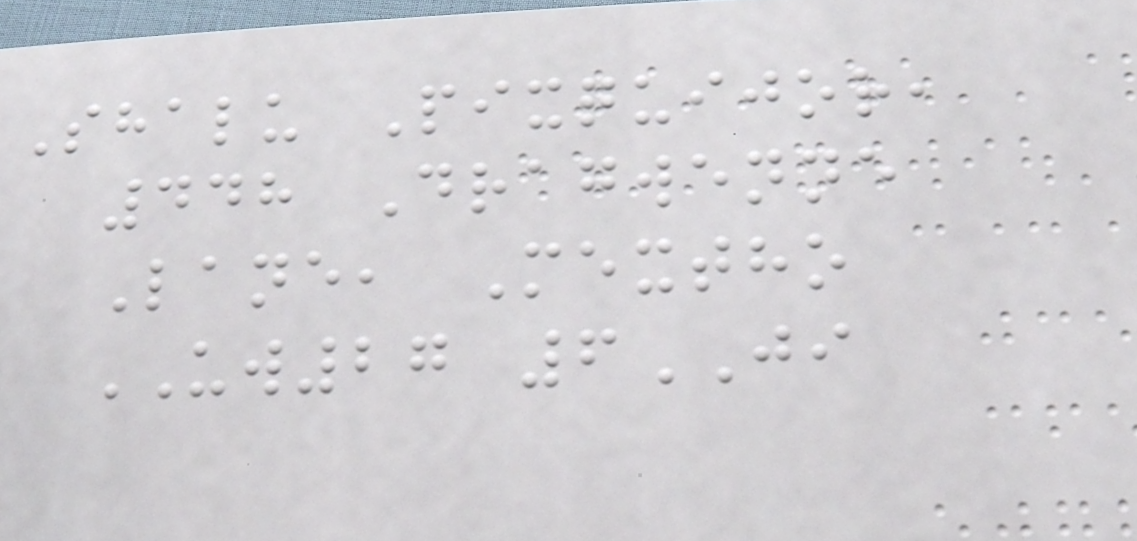Shalu Pixquijor,
448 Dragwenne
Lane, Mextho
UW27 6JI
